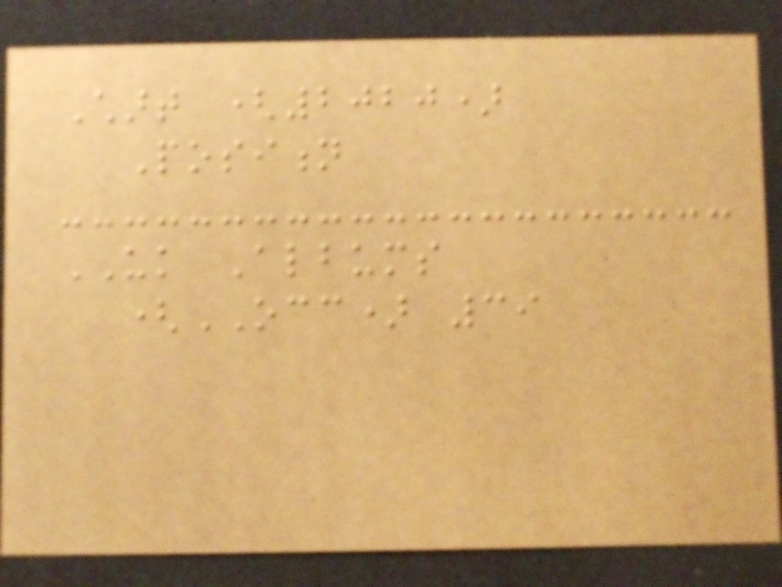Chart (2020)
Position
UK Albums
(OCC) 39
